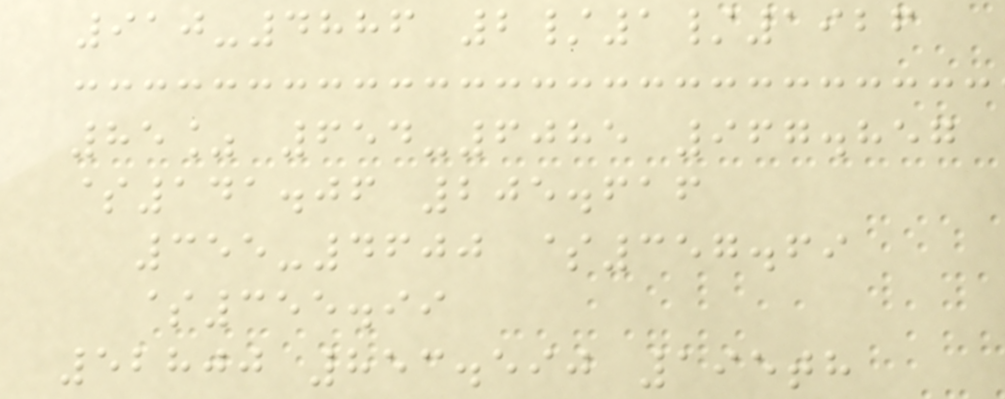910-4886 2/1/1926
85% 654-6085 967.857
$141.06 205.616
355-4600 $357.69
$355.99
52800 853.590 195th
